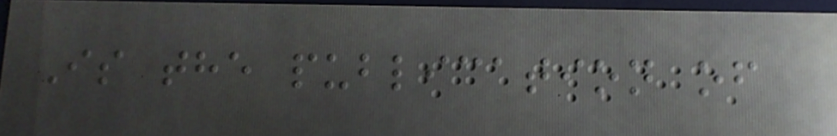Is the publication of
